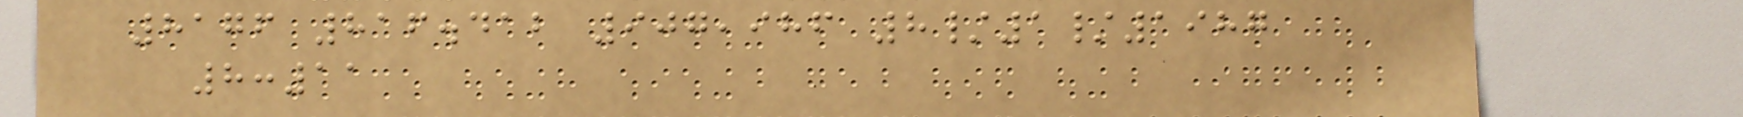8176 816.412 907,986 8/1/1987
8:11
